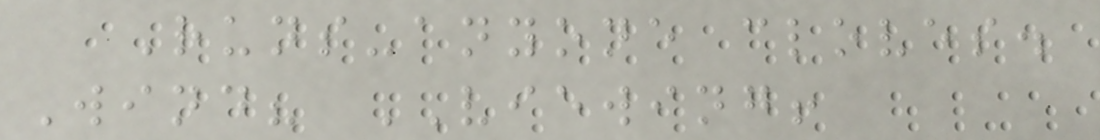Runs-anyone cloves.
Wind? VIEWING!
